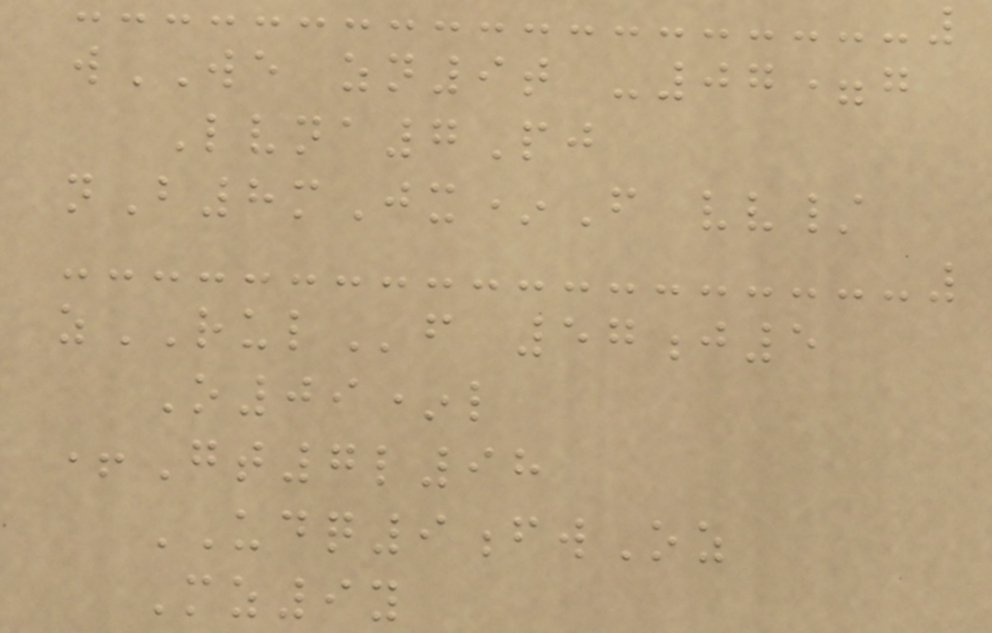wWE zn9t -07=g
Lvna7Pj
nB8mJx*F vv/
zRULf 57j5
O09*l
+Gt7l98
UDQ9fwOz
Mz9y
